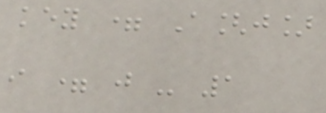key = A[j]
i = j - 1
